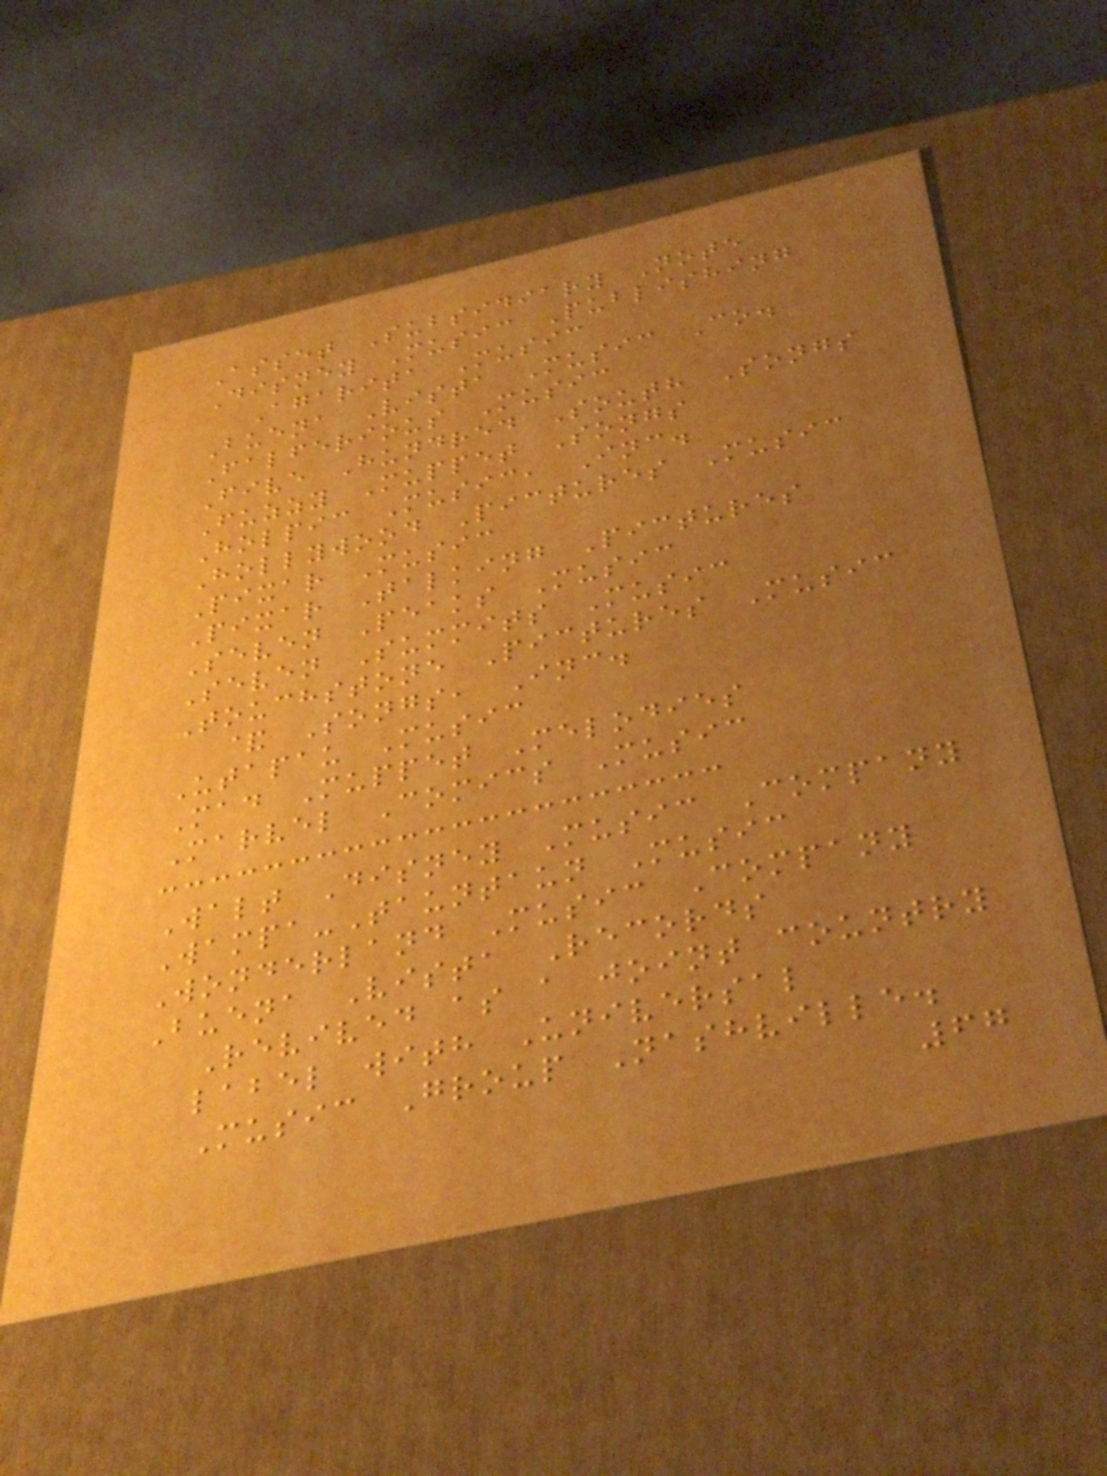Asset Subsidiary Note
Disney Music Publishing
Agarita Music
Buena Vista Music Co.
Falferious Music
Five Hundred South Songs
Fuzzy Muppet Songs
Holpic Music, Inc.
Hollywood Pictures Music
Pixar Music
Pixar Talking Pictures
Seven Peaks Music
Seven Summits Music
Touchstone Pictures Music
& Songs, Inc.
Utapau Music
Mad Muppet Melodies
Marvel Comics Music
Walt Disney Music Company
Wampa-Tauntaun Music
Wonderland Music Company
Buena Vista Records
Revived as a joint country
label with Universal
Music Group Nashville.
67
